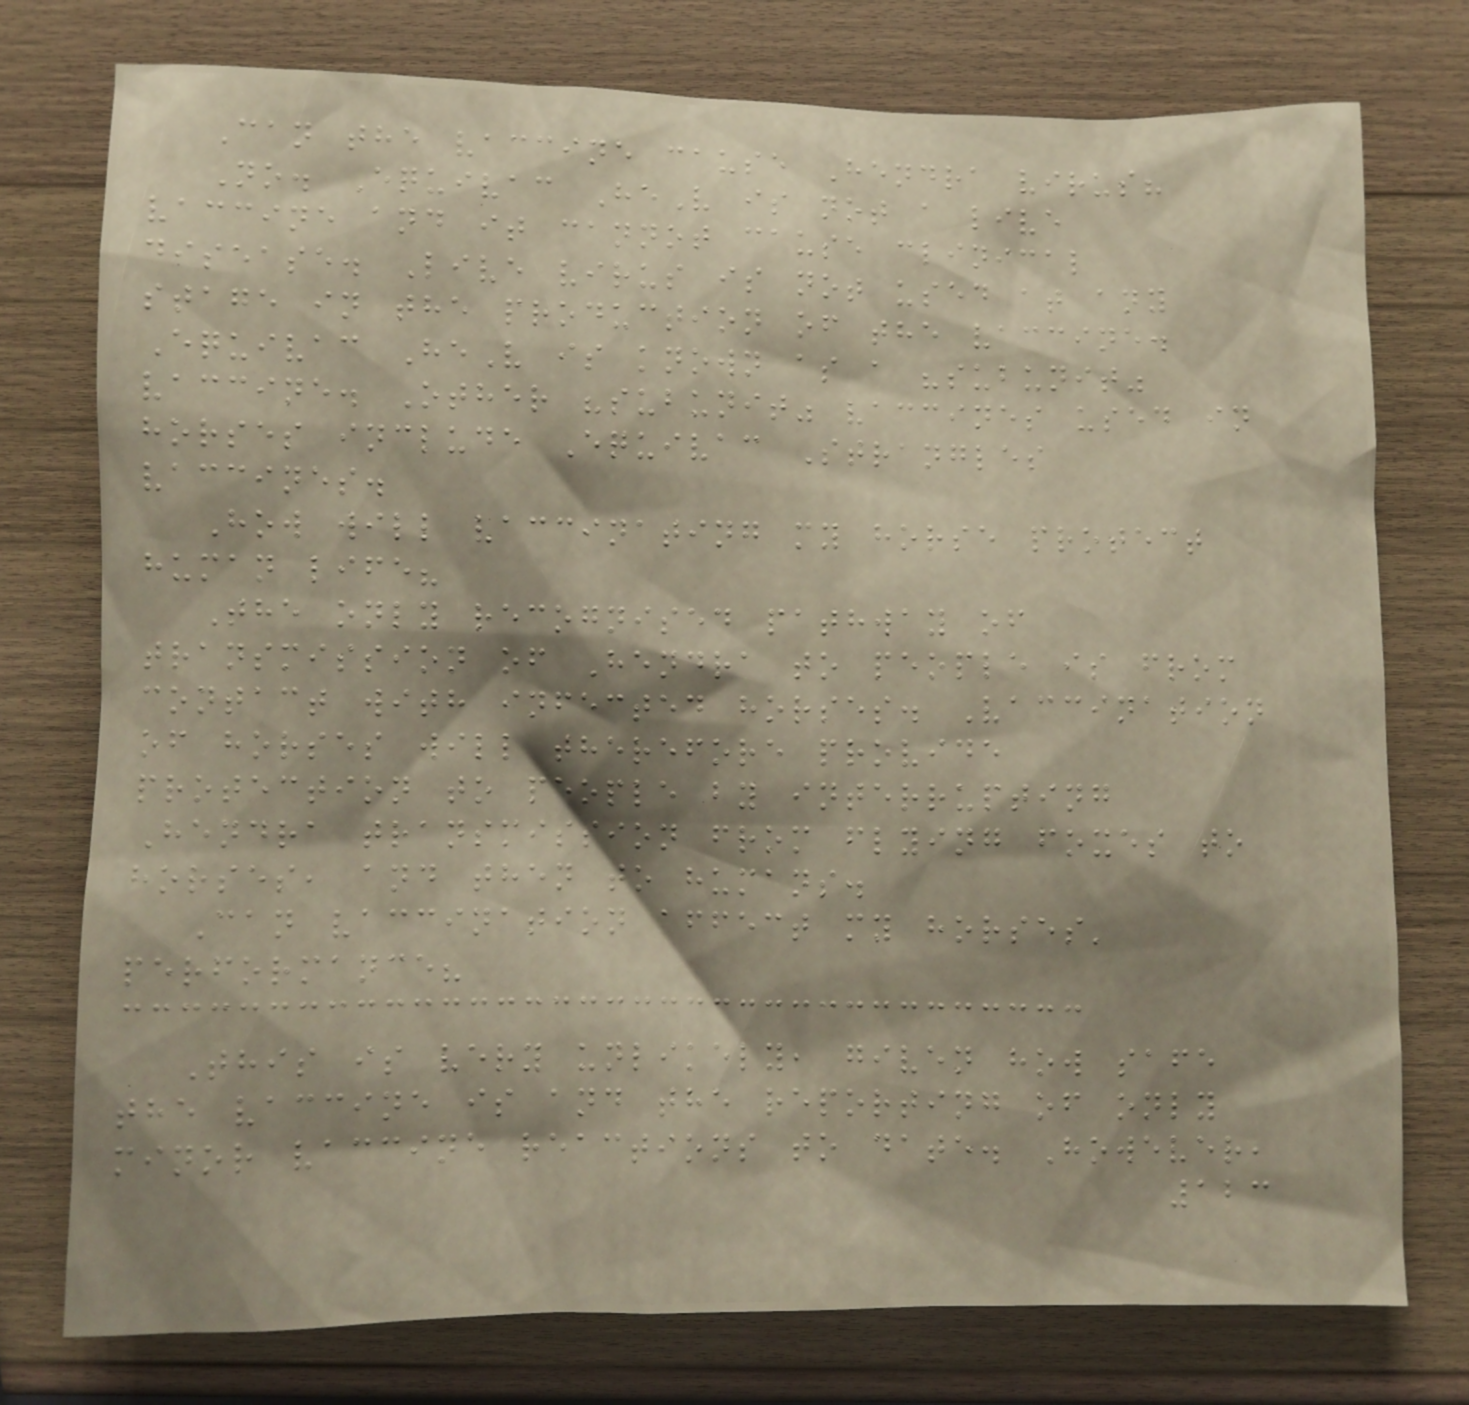Can the vaccine cause Hendra virus?
No. Equivac HeV is not a live
vaccine and it cannot cause clinical
disease. Live virus is not used at any
stage in the production of the vaccine.
Equivac HeV is known as a "subunit"
vaccine. Other "subunit" vaccines used in
horses include Equivac Strangles
vaccines.
How will vaccinating my horse protect
human life?
The only recognised pathway of
transmission of Hendra to people is from
contact with infected horses. Vaccination
of horses will therefore provide
protection to people by interrupting
Hendra transmission from flying foxes to
horses, and then to humans.
Can vaccination affect my horses'
performance?
This is very unlikely, given how safe
the vaccine is and the reporting of only
minor vaccine reactions to date. However,
123
